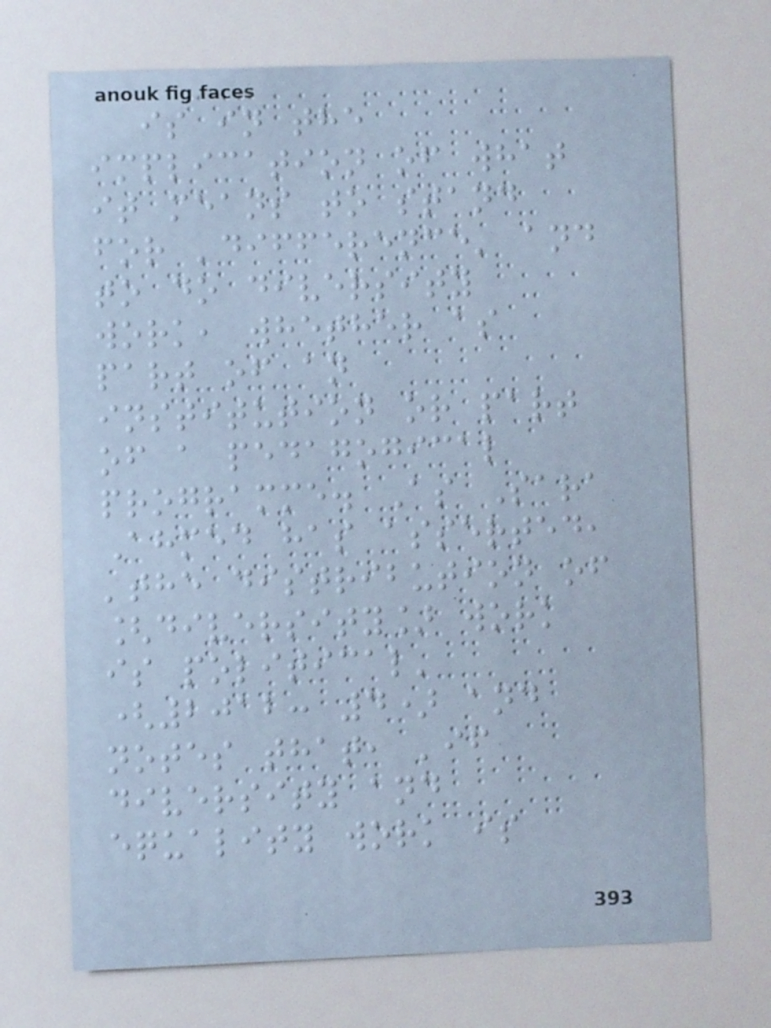is in the
implication of what
it means to stand
for 'difference' and
to do diversity
work, whether as
part of an
institution or part
of a pedagogical
programme. As Sara
Ahmed has asserted,
'the distribution of
[diversity] work
is political'
(2012: 4) and
notes that, 'if
diversity and
equality work is
